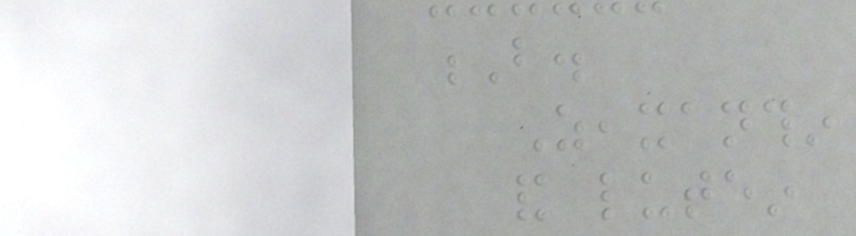B.
Zeaxanthin
and lutein
